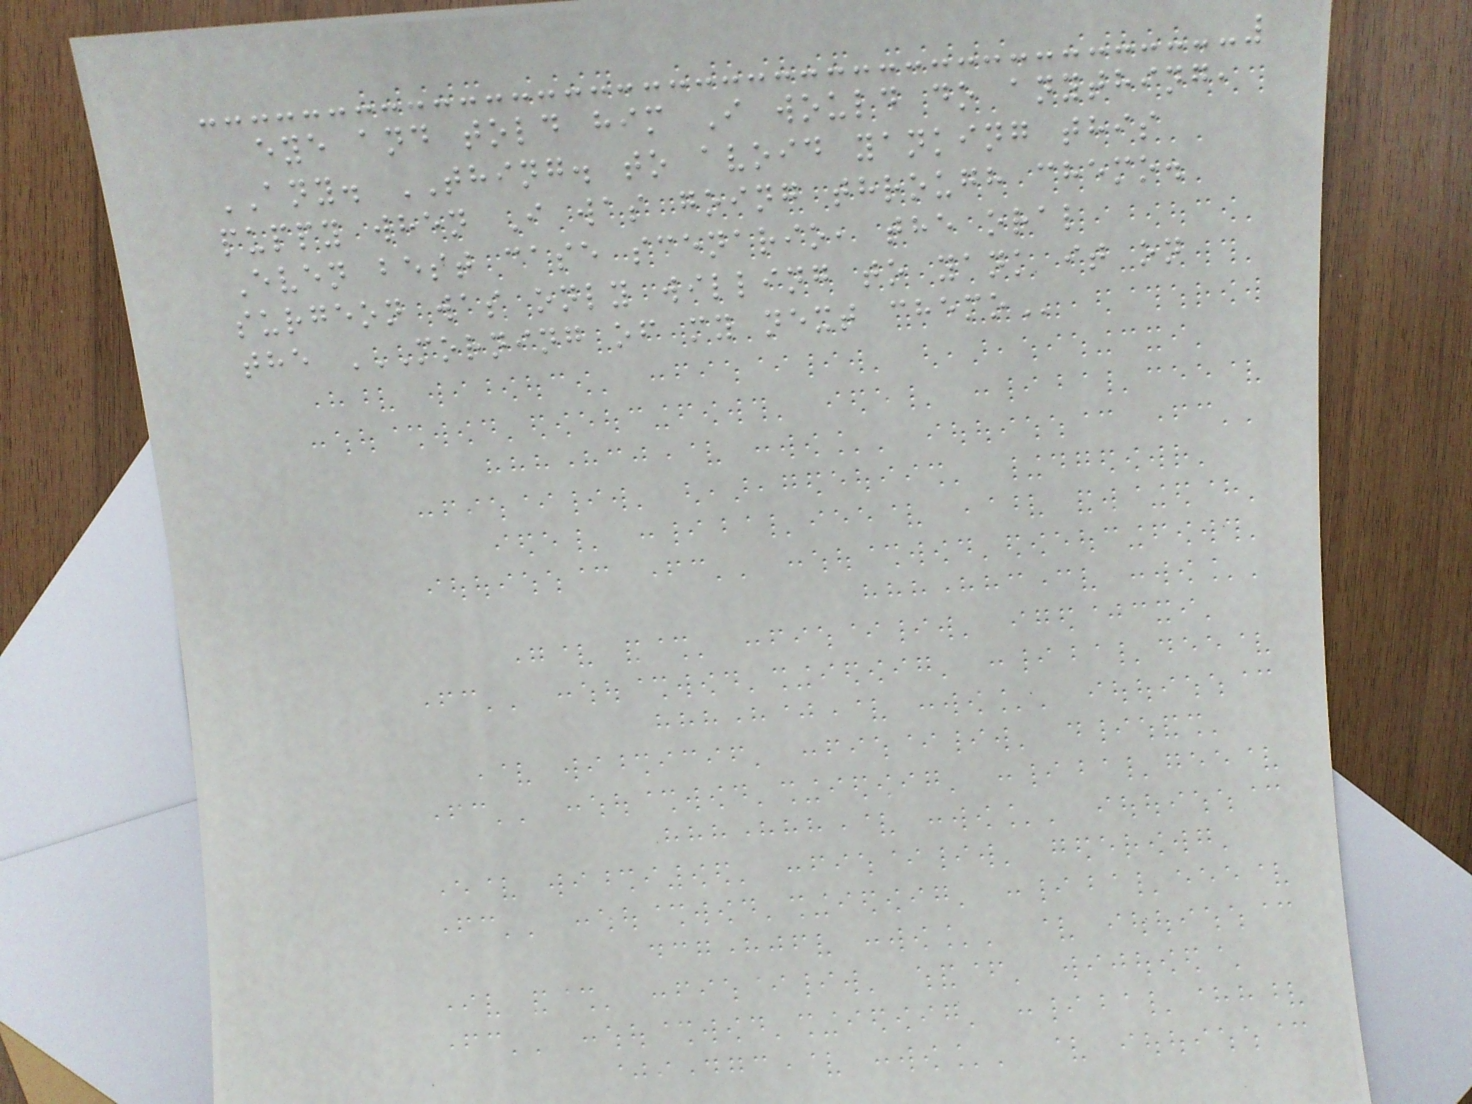eye and told him I would do anything,
ANY. THING. to avoid yanking this
puppy when I was going through chemo.
Even best case scenario, the oral
surgeon was only willing to yank it on
the MORNING OF MY NEXT CHEMO
